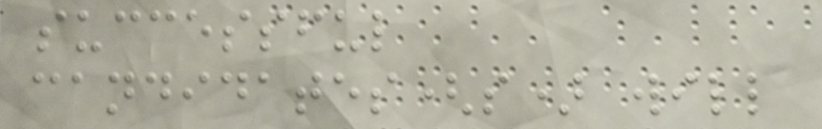successful
candidates(s) will
